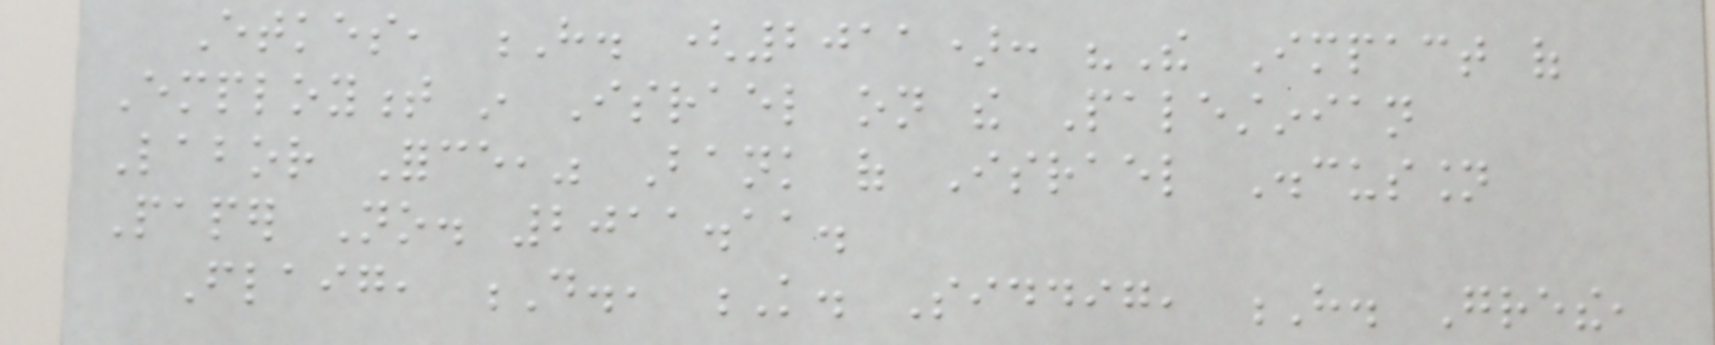Etkes, H. (2011): "The Impact of
Employment in Israel on the Palestinian
Labor Force," Bank of Israel Discussion
Paper No. 2011.11.
Flaig, D., K. Siddig, H. Grethe,
